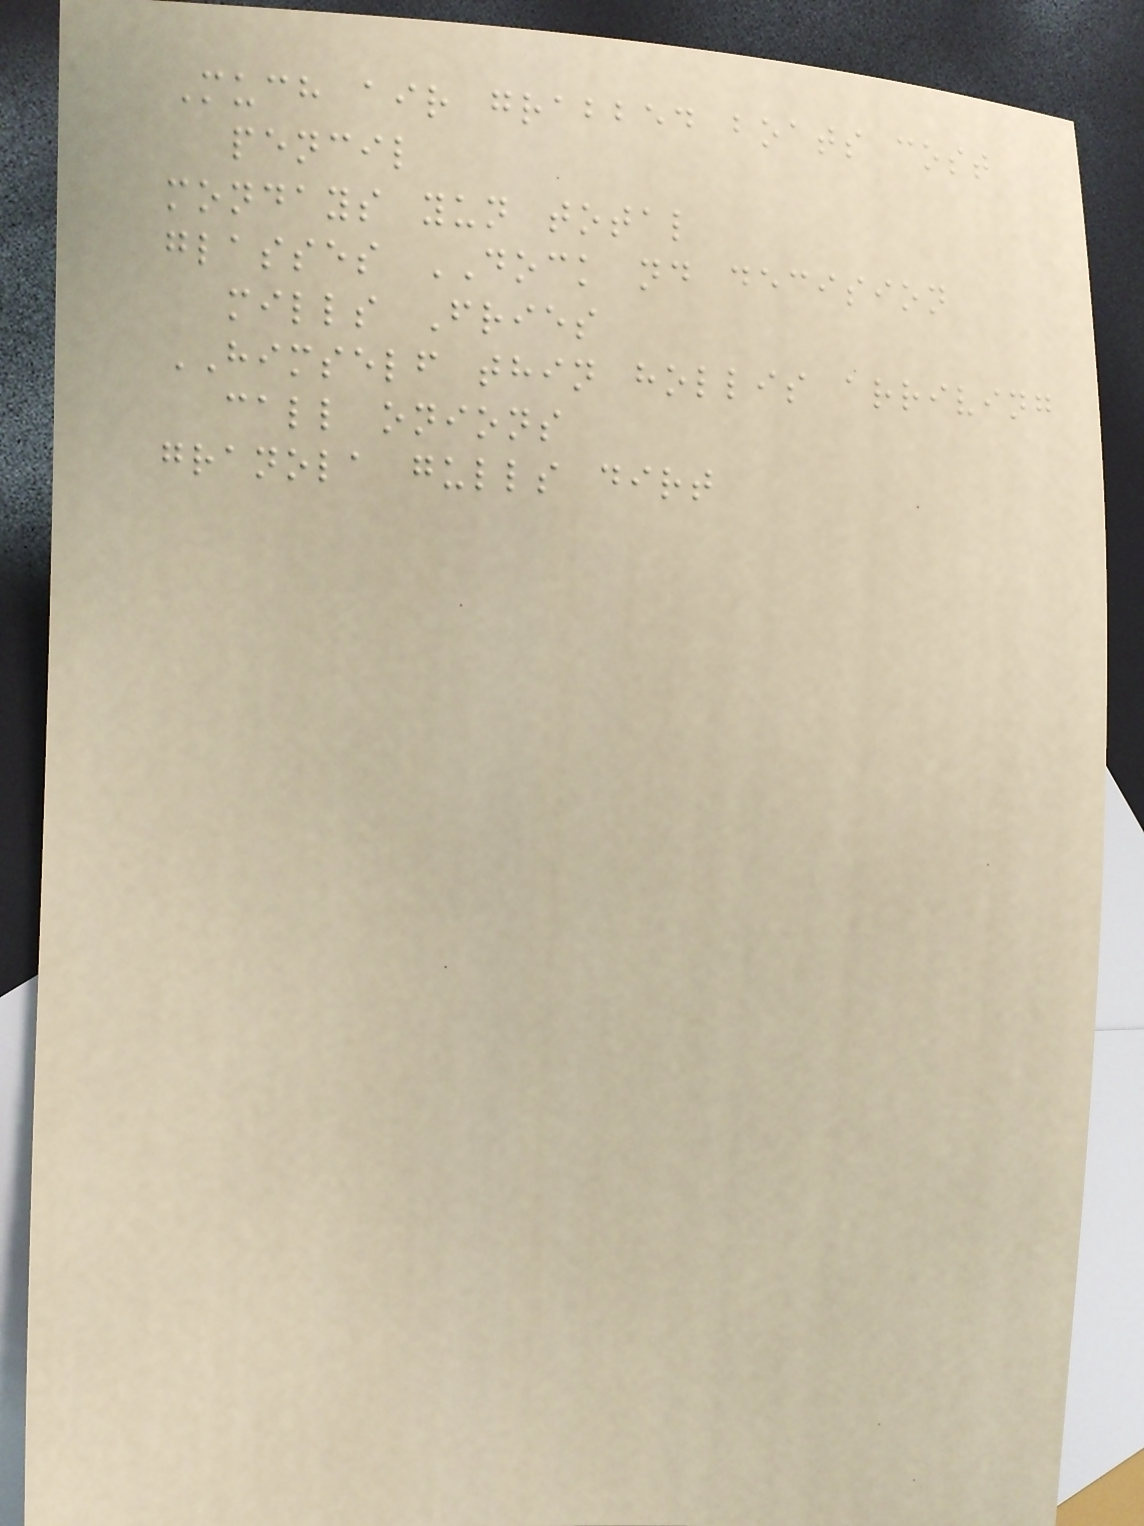Much air grabbed boats cost
pencil
mondays yun total
glasses DOCK nd decision
mills Fries
HIMSELF thin hollis arriving
call onions
granola gulls dirt
